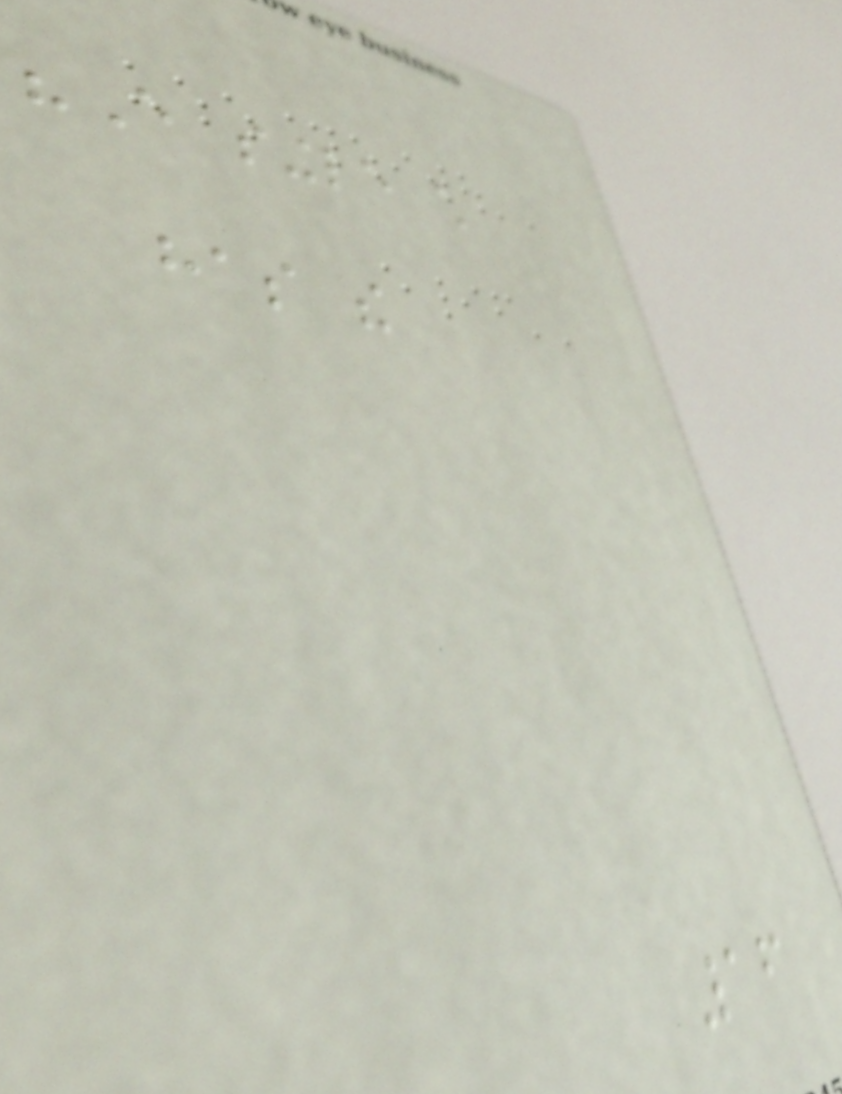"Every single child
has the
16
